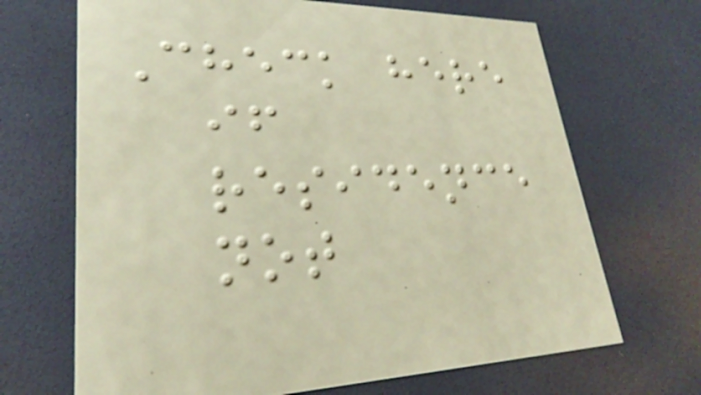Check here
if
residence
not
